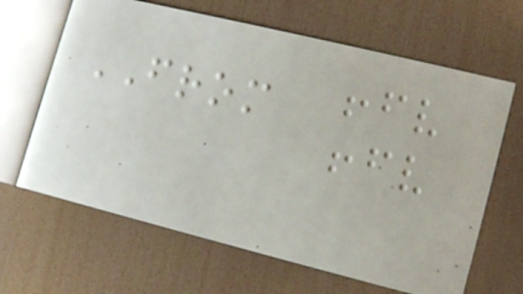FROM
